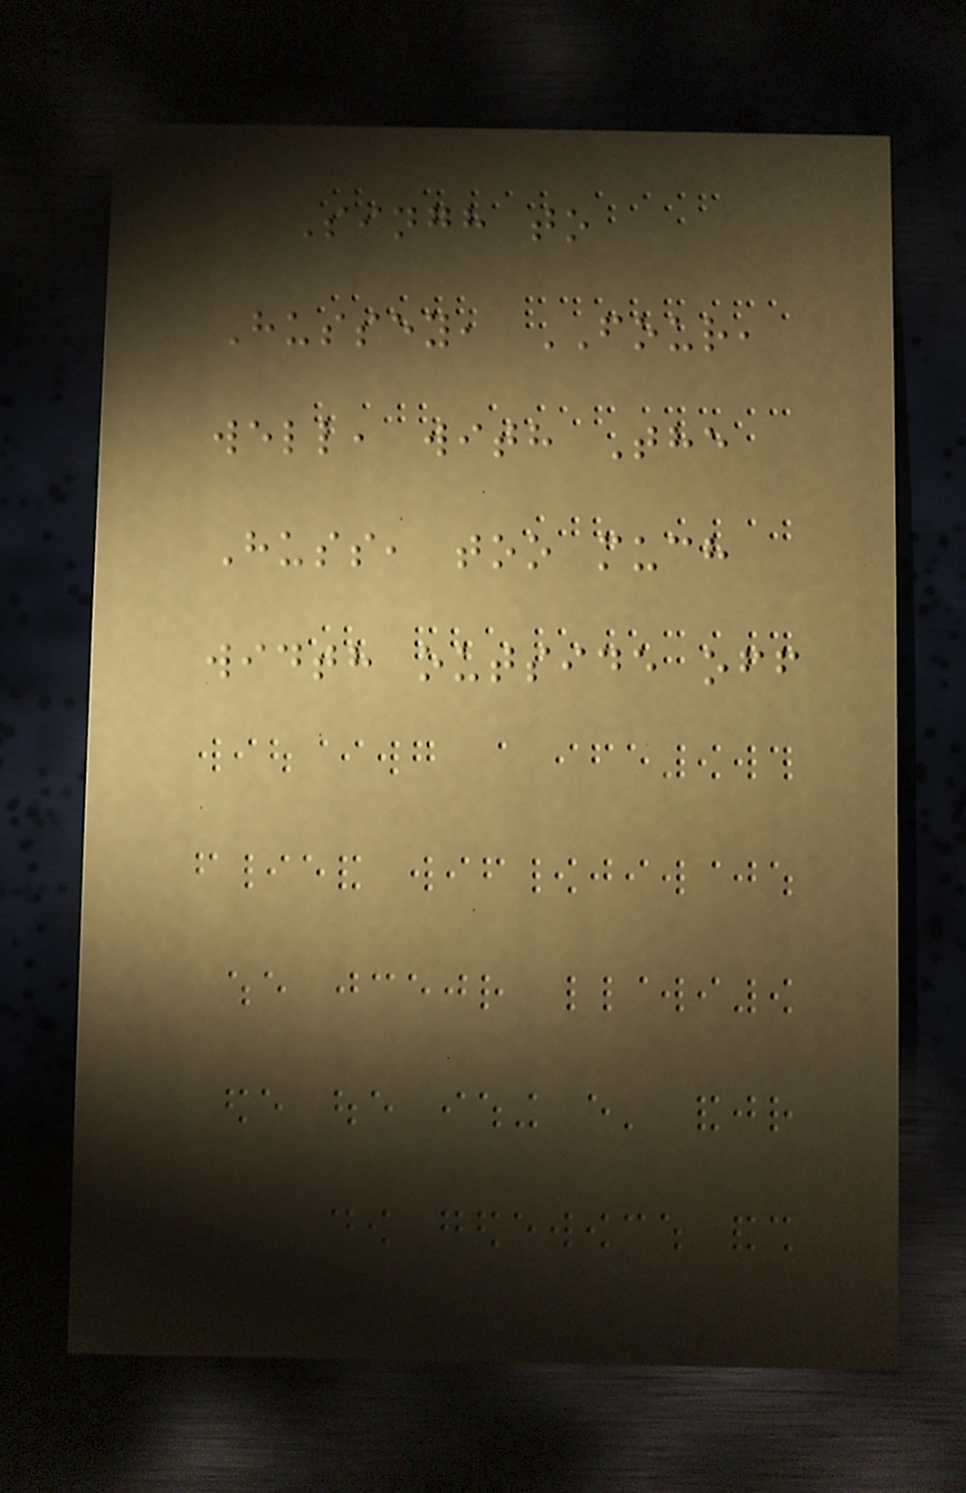Singh to
Hussey, FOUR,
well, with The
Huss, too much
width outside off
